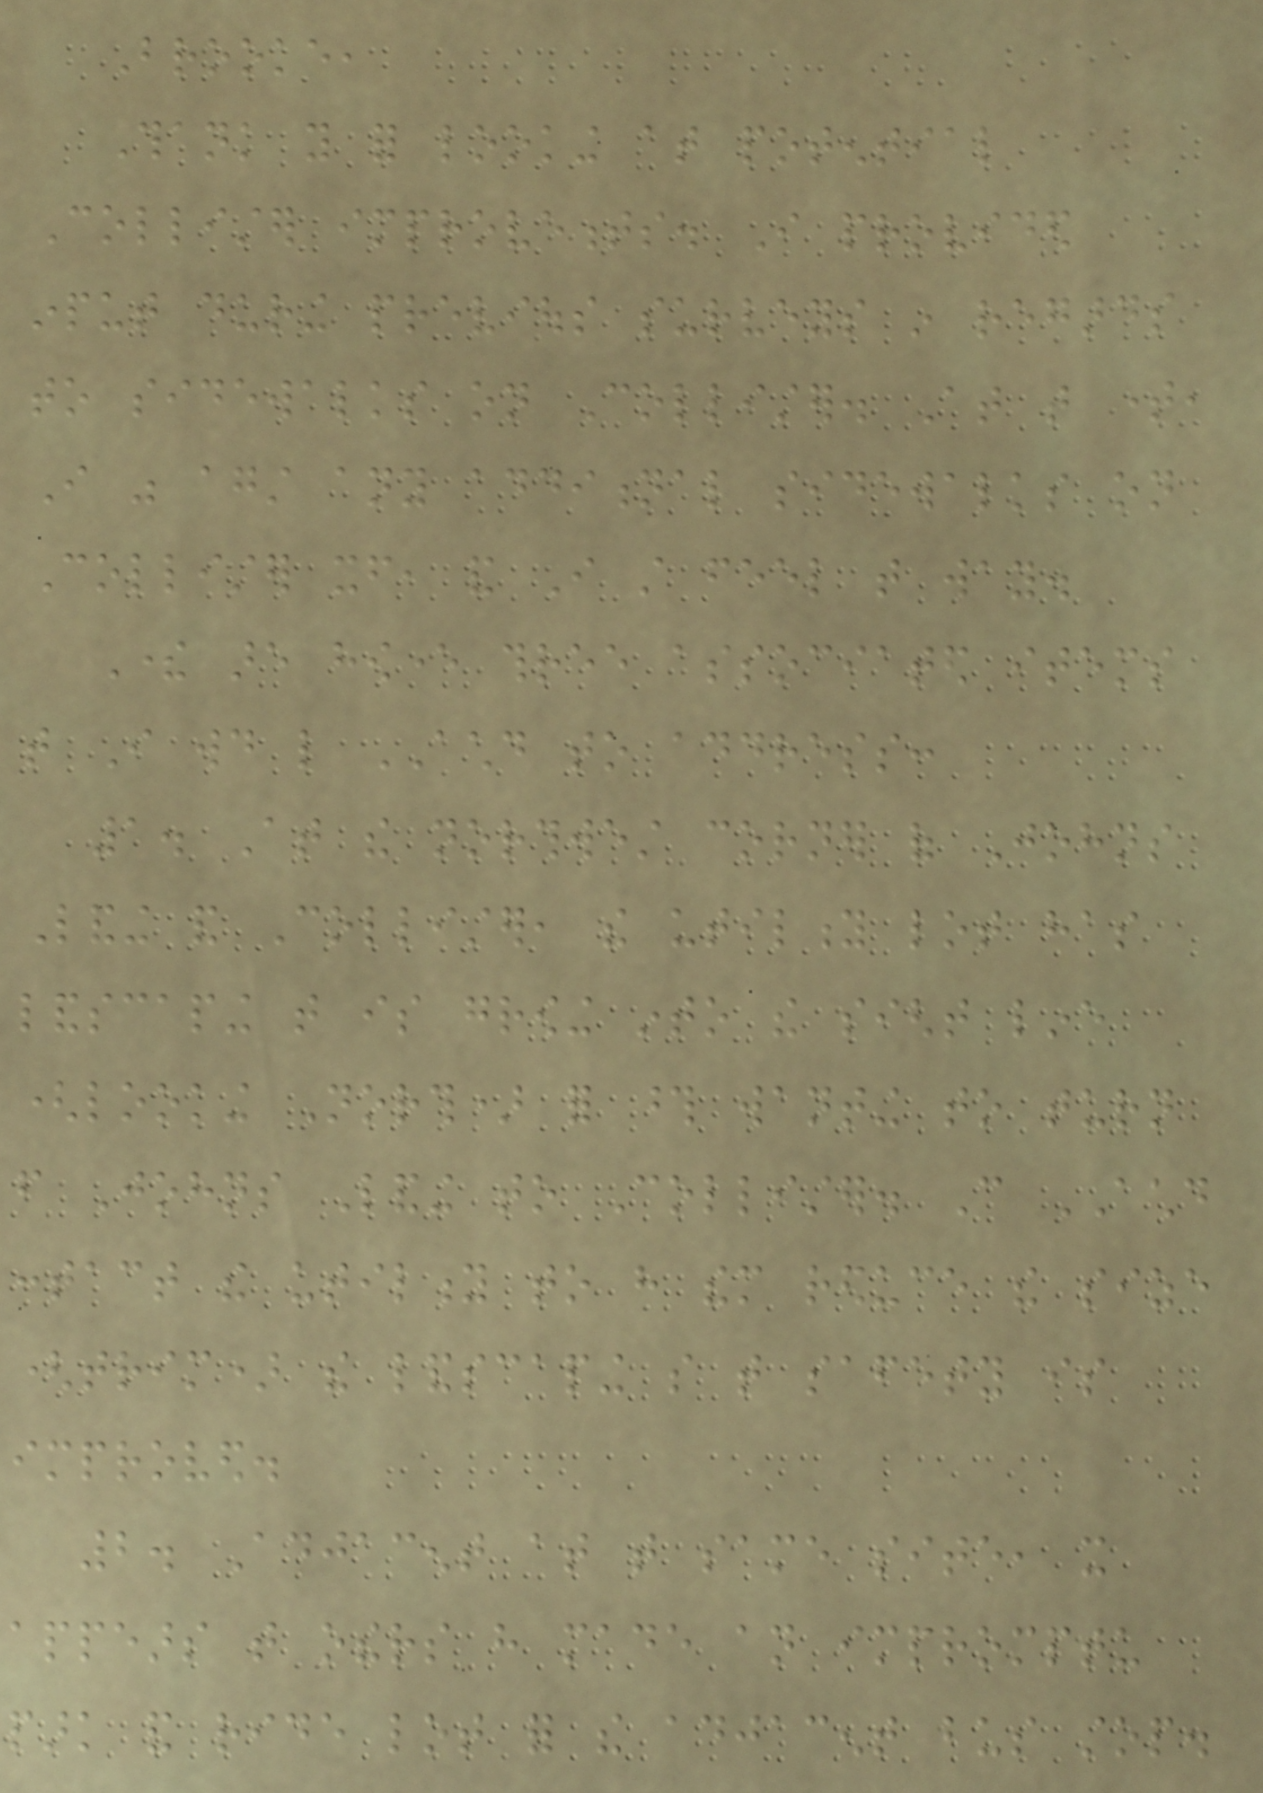Brooke,
Thank you for looking at potential
Collister improvements. I provided
input during previous surveys in regards
to sidewalks on Collister. At that time,
I was against any additional sidewalks on
Collister itself, and I still feel that way.
There are however three associated items
that I would like ACHD to address:
1. At the northwest corner of Johns
Landing and Collister, the utility lot has
landscaping that is growing into the sight line
(looking North) for those wanting to turn
from Johns Landing to Collister. Can ACHD
contact the utility to have them reduce the size
(trim) the landscaping so that safety is
improved.
2. Adjacent at that same site, it
appears that others have made an impromptu
park and ride lot for the adjacent bus stop.
